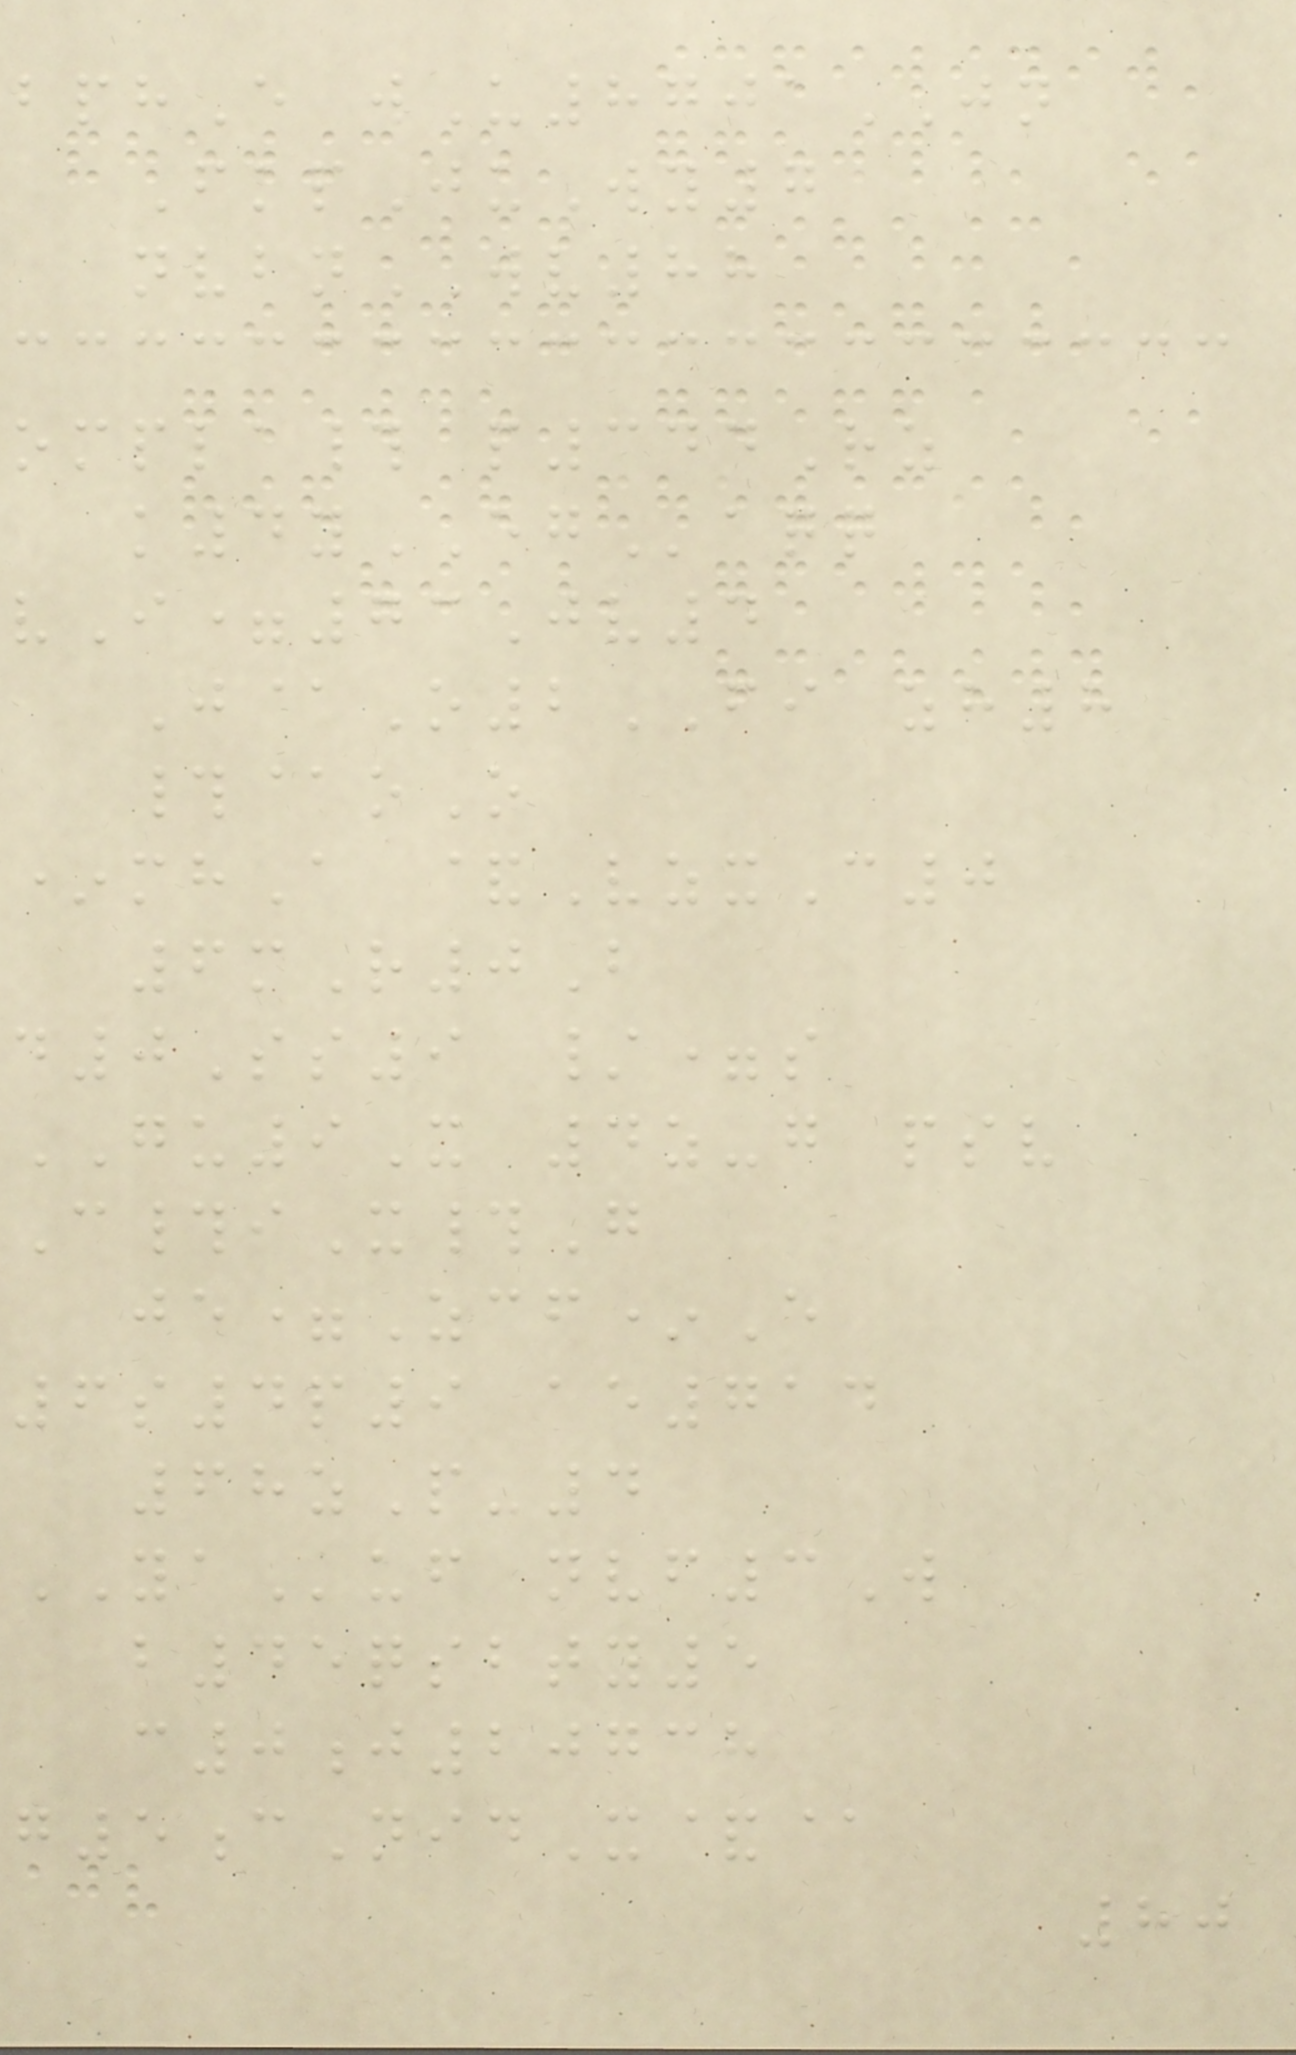bphE wU8701JN
FkpJuWy7
nvbnWV88
ompla# p344Rz
k4yEGaqq
vI=73Jv4
J@O2FI zh8
#@oO
*mhA &VzxC0
6mR0B
d0Ss9 /=s
GU9X 4z-g psv
C#iX#G
je=Zcf*E
6s4p9 ae714
68zP-4
YAuf nvf3W
b45qsbty5
c0j20738
g5cNidX&@
80
